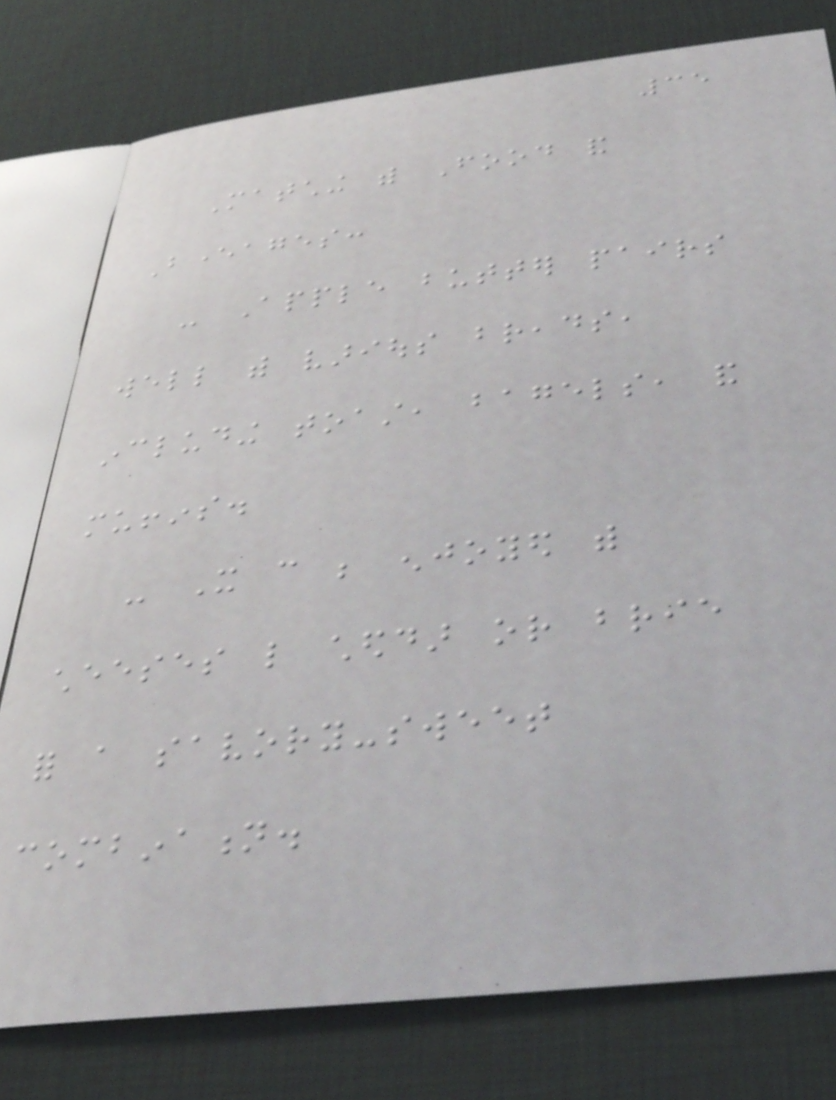35
Matching with Food and
Beverages:
- Apple butter pairs
well with various breads,
including toast, bagels, and
muffins.
- It can be enjoyed with
cheeses like cheddar or brie
for a savory-sweet
combination.
